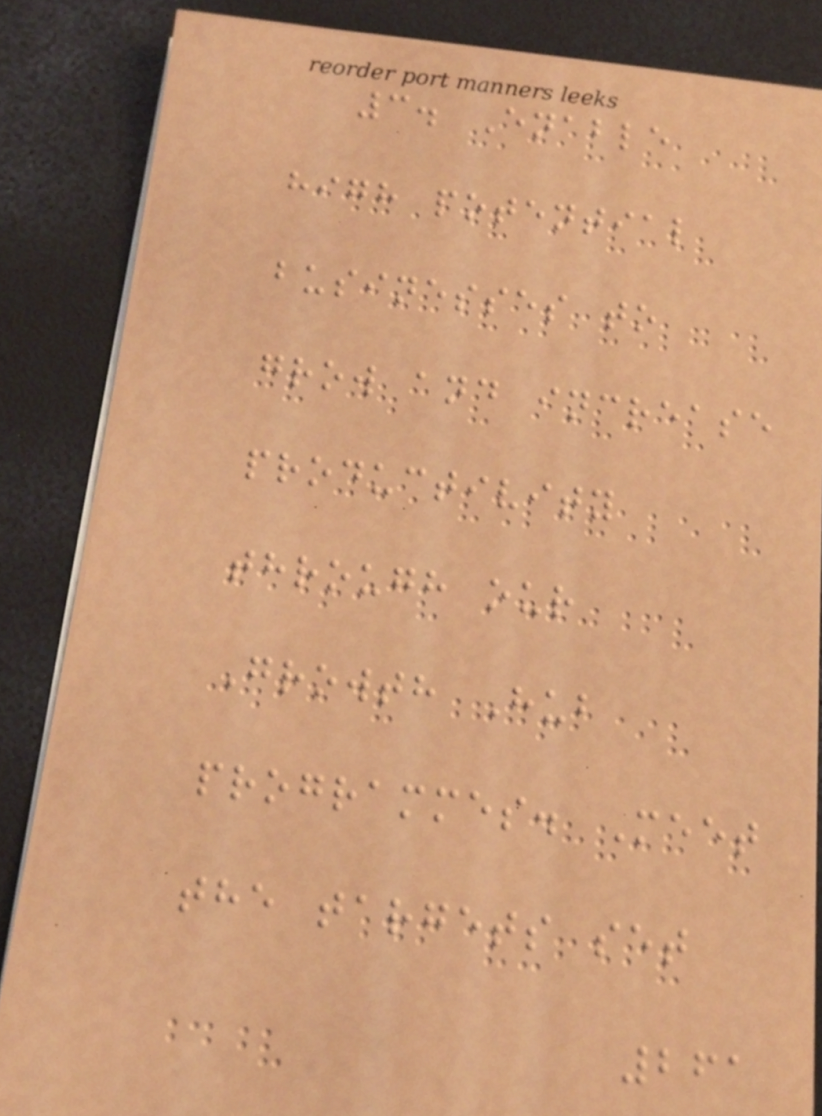3. Enable
high potential
businesses to
grow and increase
productivity
through our
Growth Hub
programmes. Meet
the targets set
261
